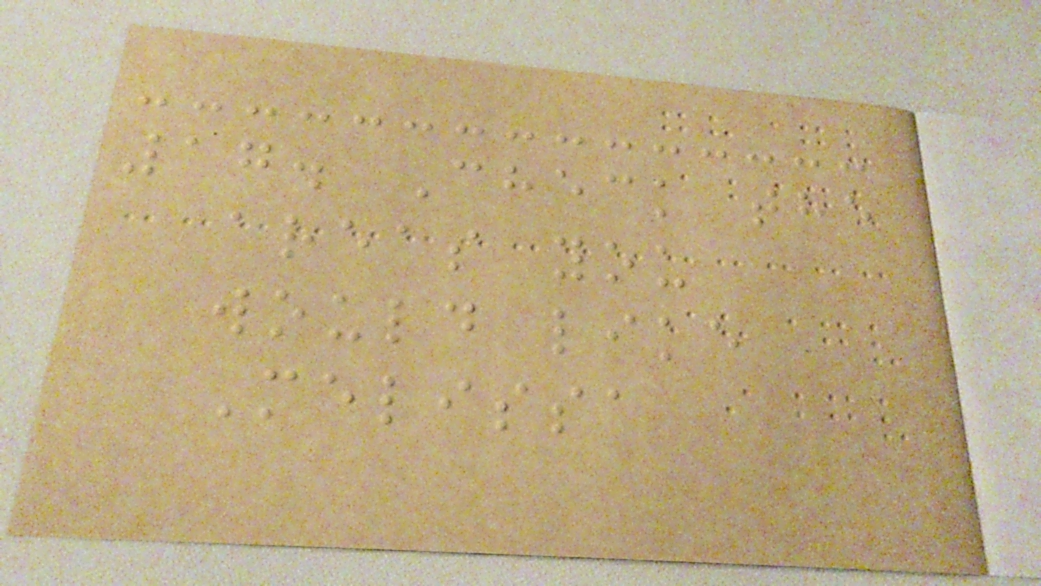17. Check the
areas you
would like
Melissa
